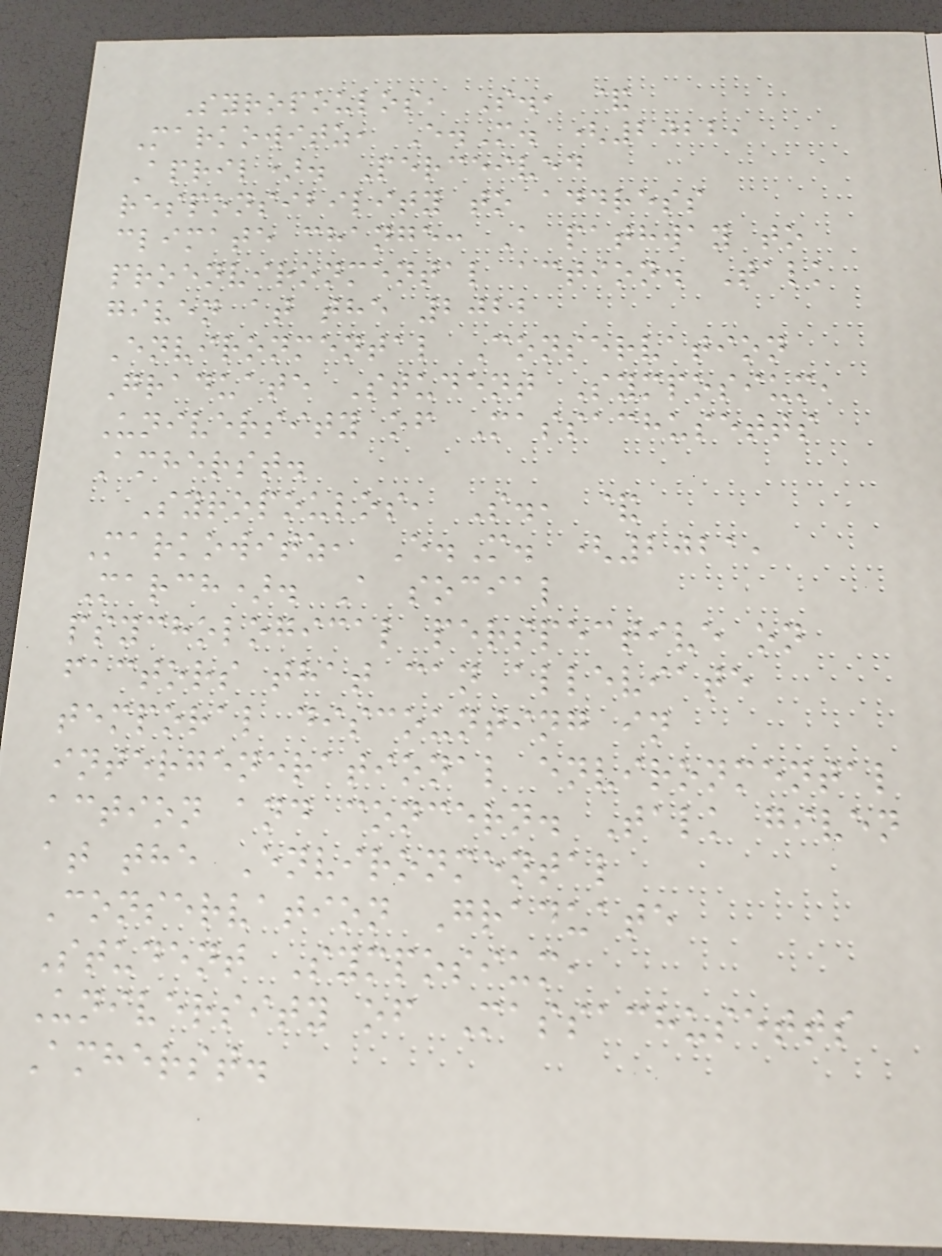Syropoulos, S., &
Markowitz, E.M. (2022,
April). Perceived
responsibility to address
climate change: A pathway to
proenvironmental action. Talk
given at the 2022
Environmental Conservation
Graduate Student Symposium,
University of Massachusetts
Amherst.
Syropoulos, S., &
Markowitz, E.M. (2021,
March). A social
psychological perspective on
factors that can alleviate
temporal discounting in
intergenerational environmental
action and concern. Talk given
at the Environmental
Conservation Graduate
Student Symposium,
University of Massachusetts
Amherst.
